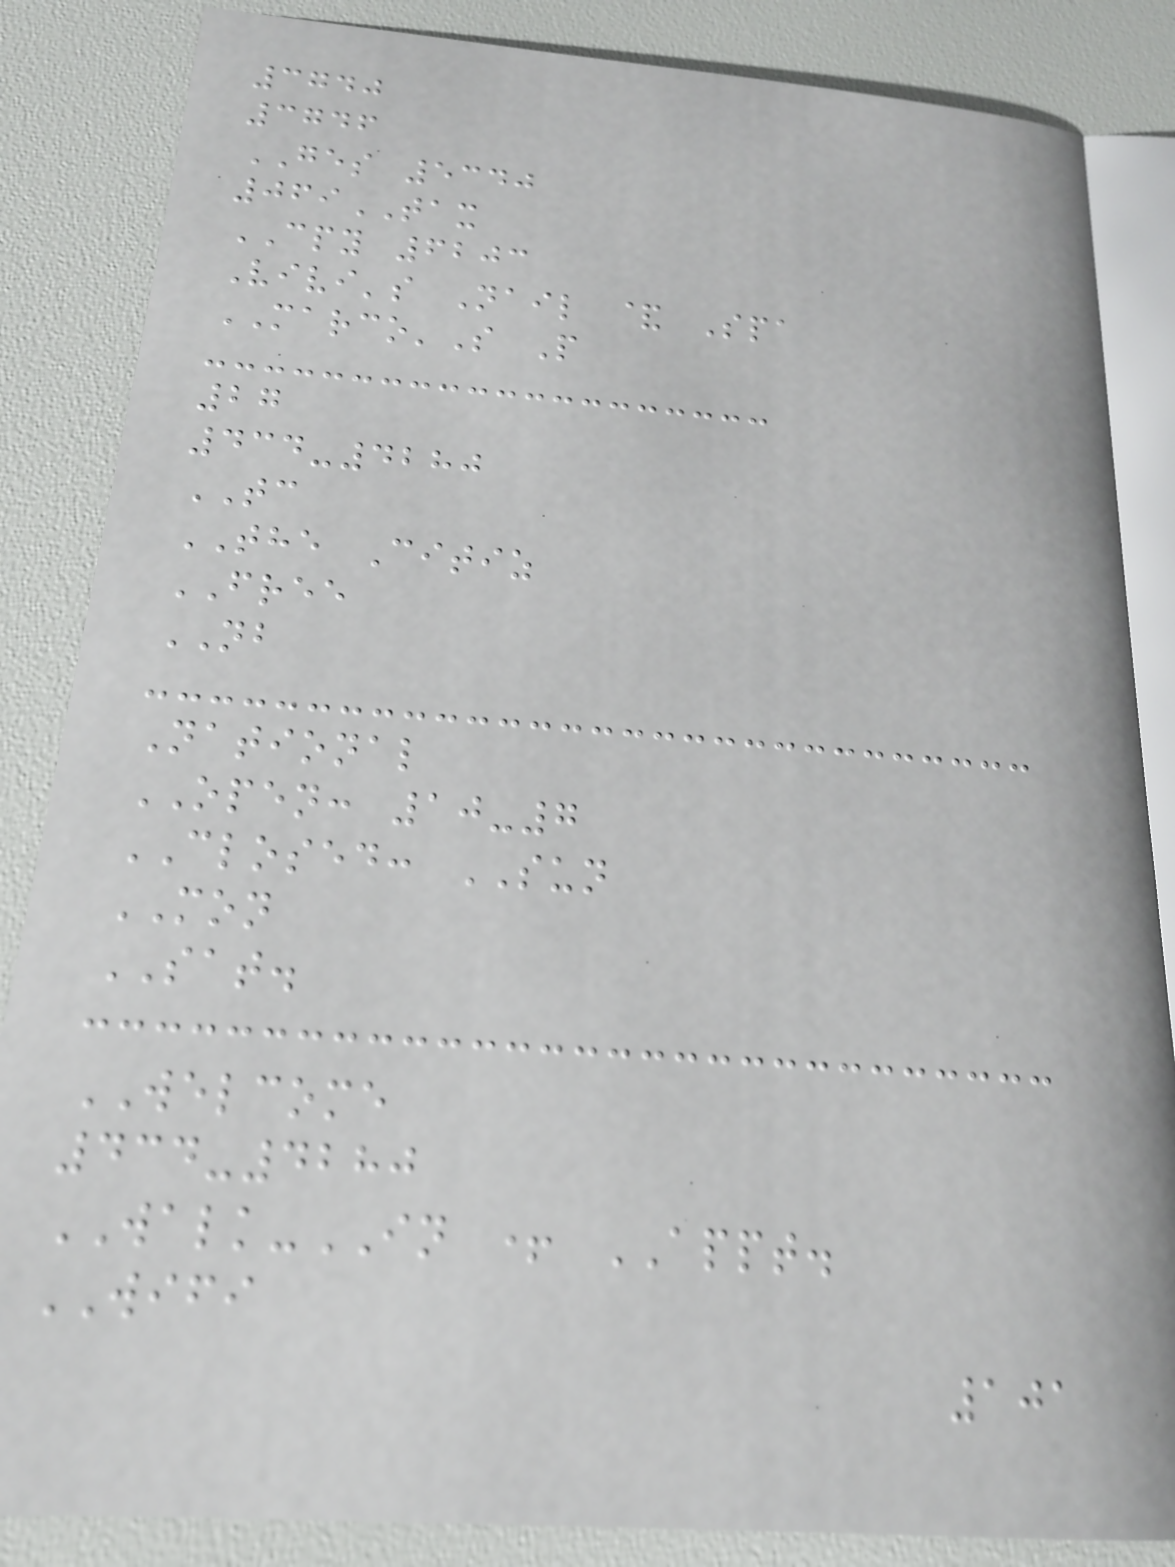3740
3746
GES 5340
069TAX
CPY 6203
Vivi's Nail & Spa
MARCO'S P
27
434-4280
TC
THE Citiz
FREE
NB
National
OPEN: 10-7
CLOSED: SUN
MON
SAT.
WELCOME
434-4280
WALK-IN + APPT.
WIFI
101
